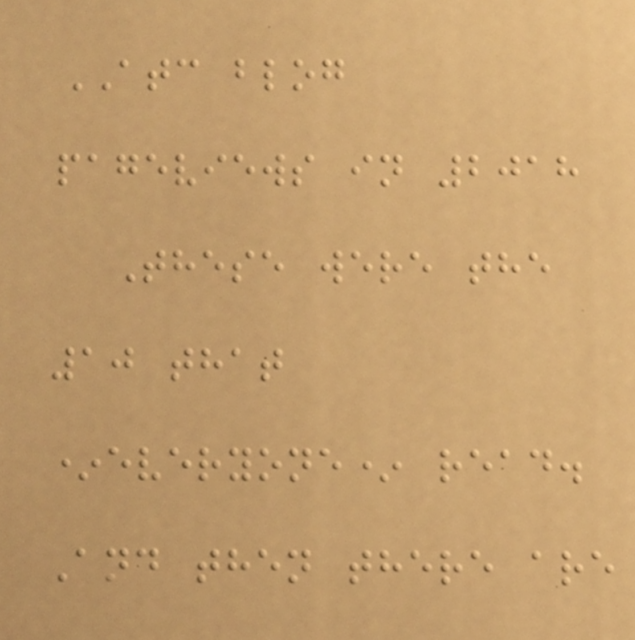ATC blog
pageviews in 2018
These were the
10 that
*everyone* read.
And then there are
